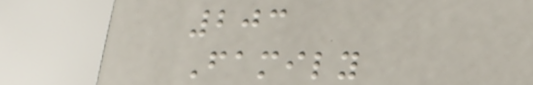203
Family
